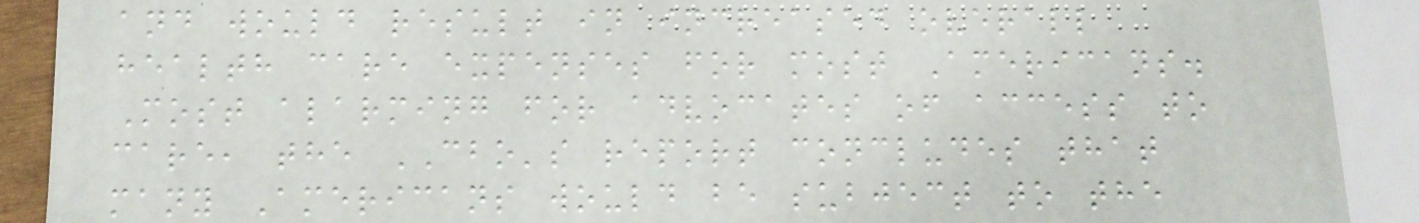and would result in increased overall
health care expenses for most Americans.
Most alarming for advocates of access to
care, the CBO's report concludes that
many Americans would be subject to the
